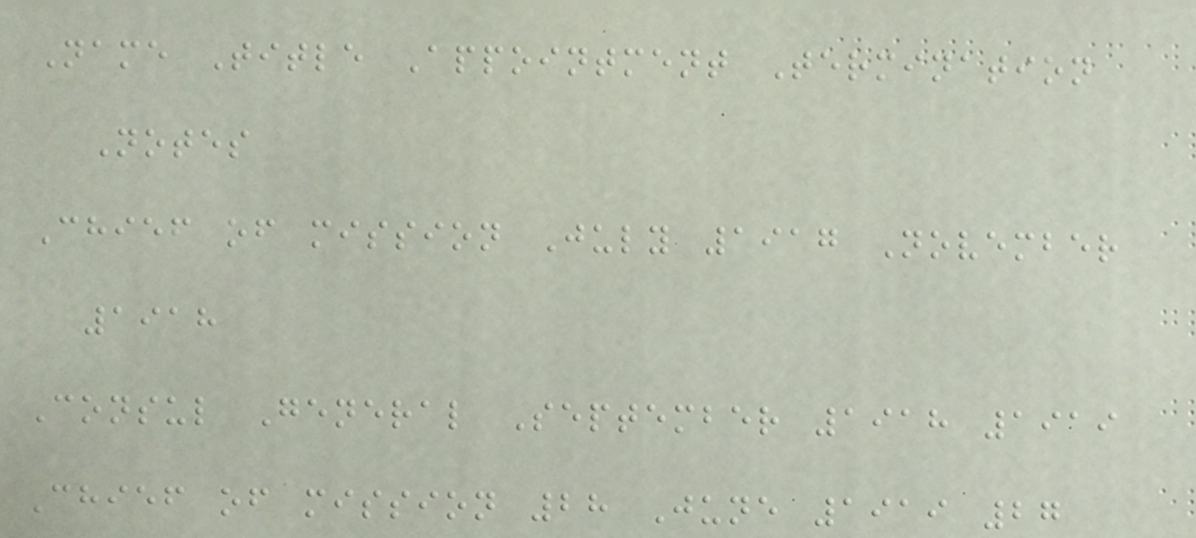Name Title Appointment Termination
Notes
Chief of mission July 1917 November
1918
Consul General September 1918 1919
Chief of mission 28 June 1919 27
